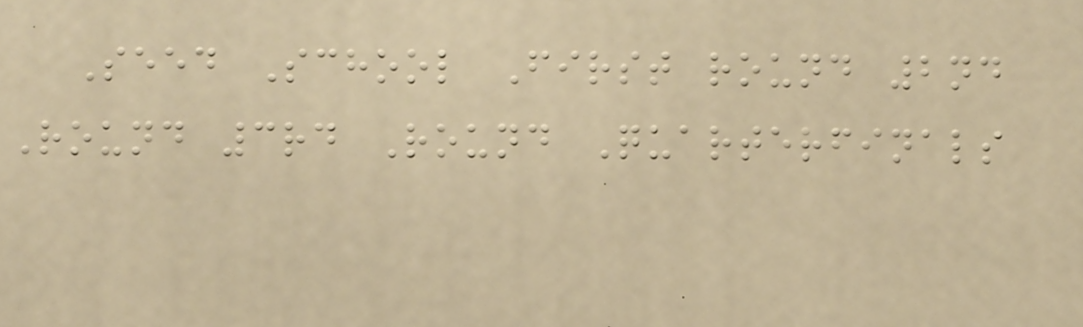Seed School First round 2nd
Round 3rd Round Quarterfinals
